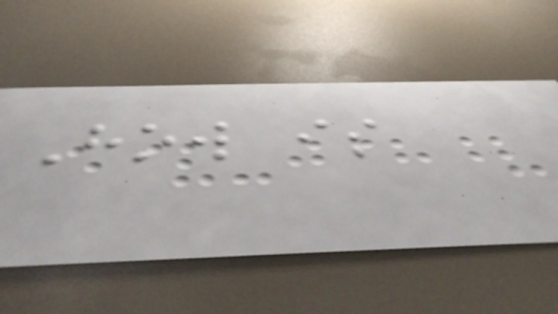How is
